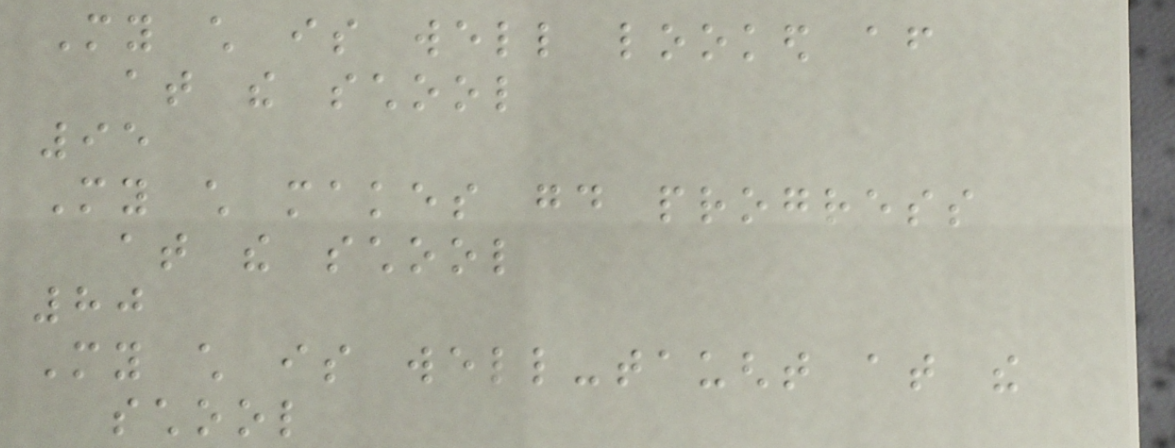My child is well looked after
at the school
95
My child makes good progress
at the school
80
My child is well-taught at the
school
